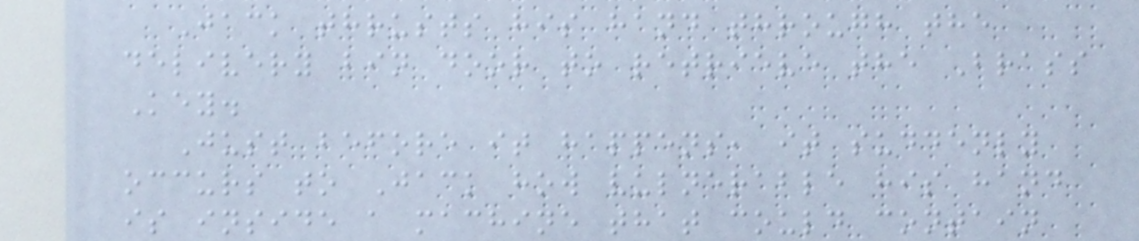Jack thrusts his hand through the
delivery bin door to retrieve the Brass
Key.
Just before it happens, it suddenly
occurs to Jack how vulnerable his hand
is inside a machine that could contain
